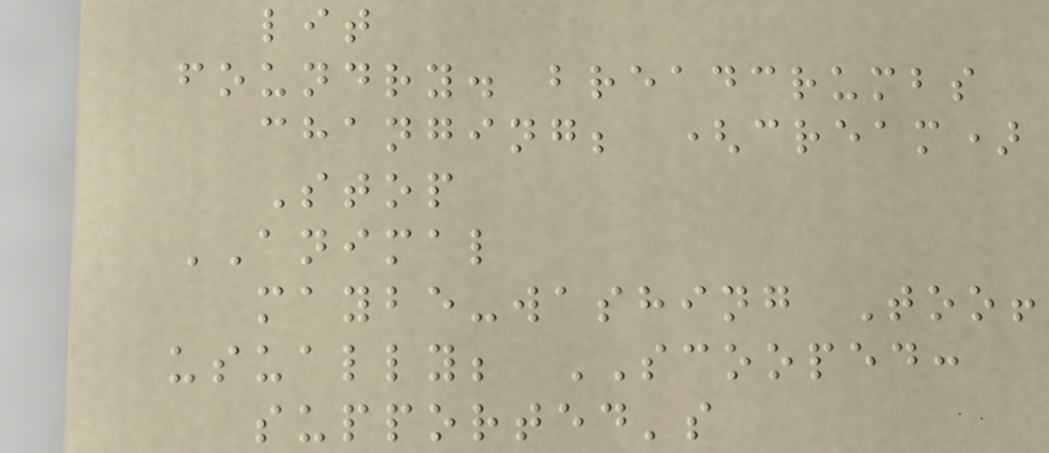lit
foundry. breadcrumbs
changing; (cream)
Stop
ANIMAL
maybe-washing Too!
usually; SCOOPED:
supported's
